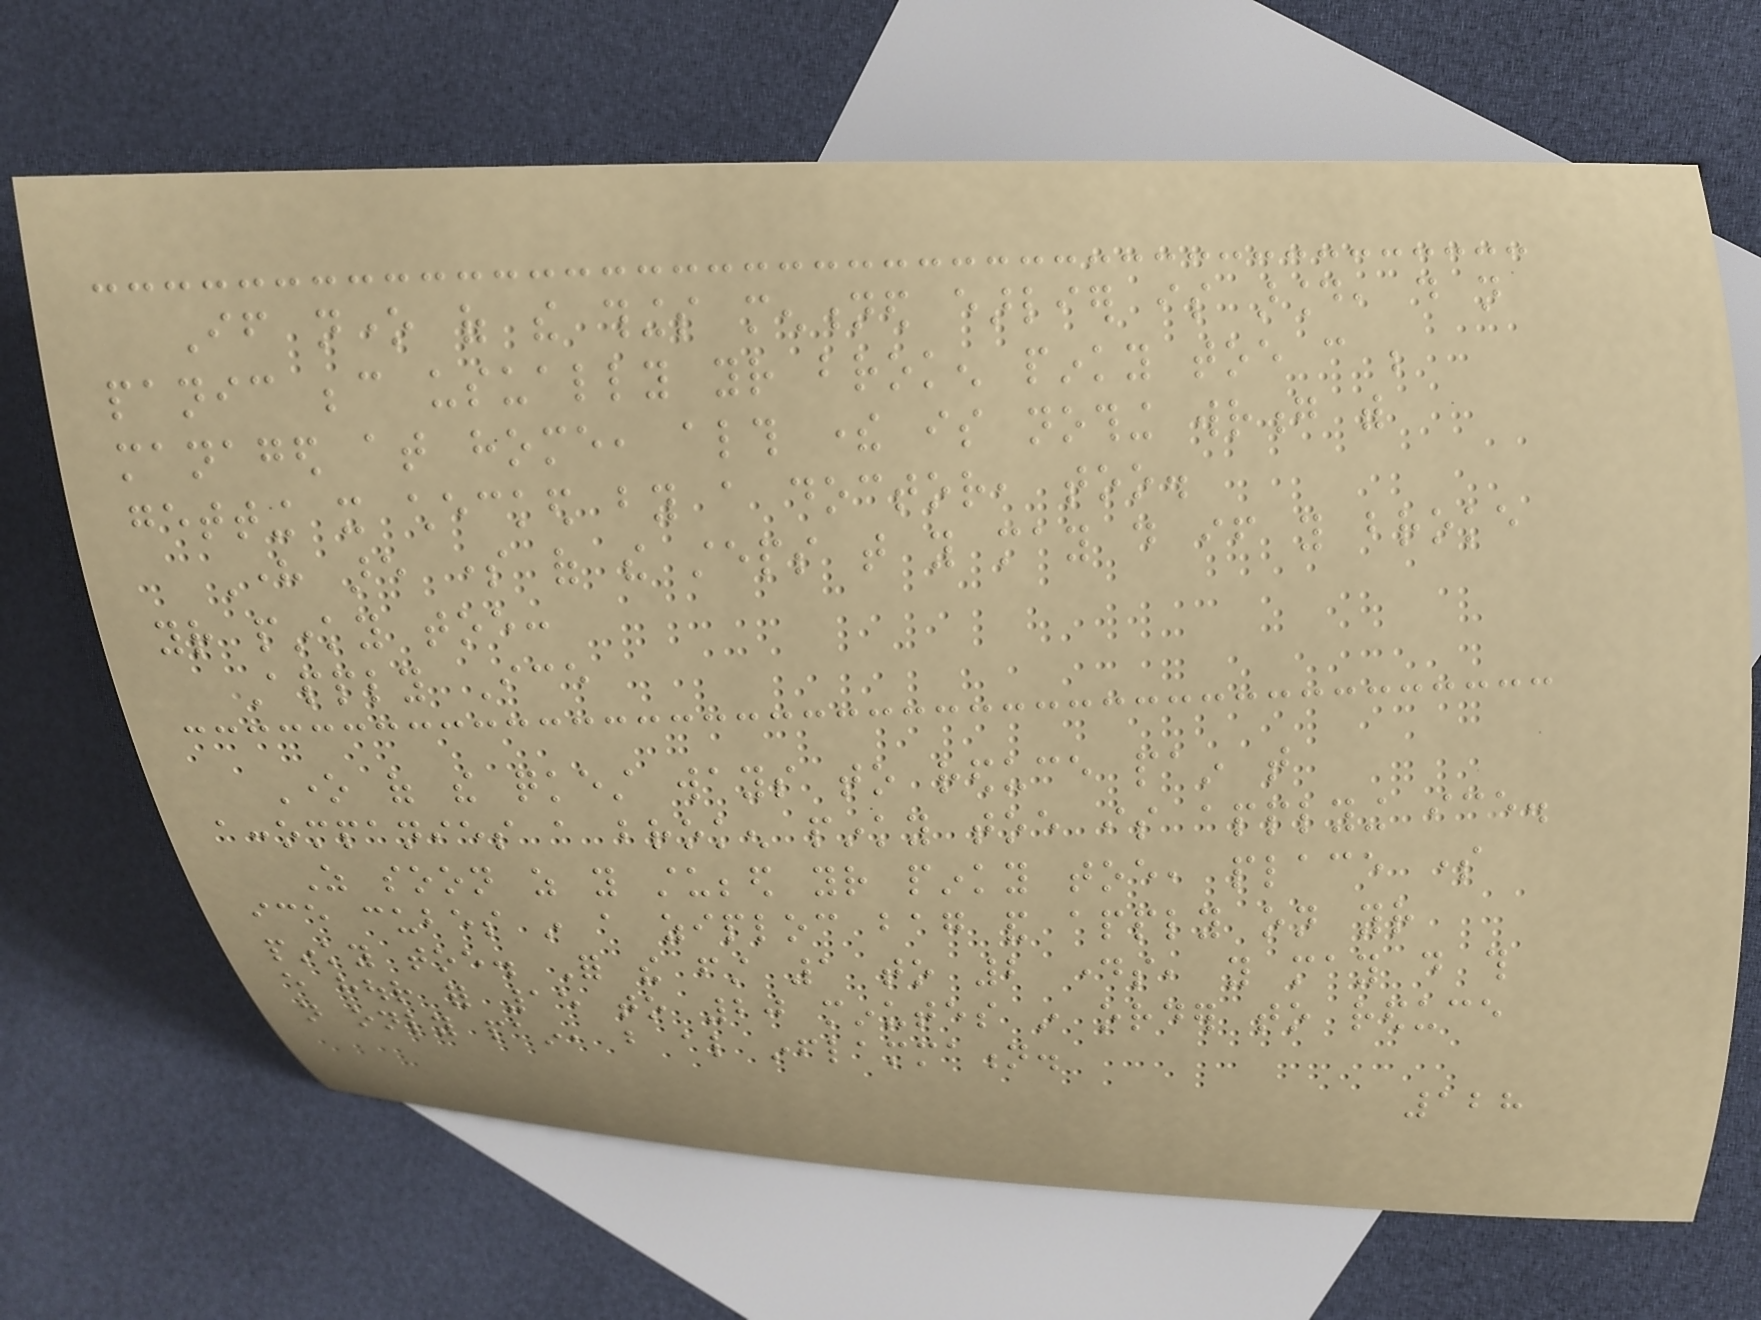If none of the things mentioned earlier is around, do not
panic because usually your broken pinky toe can be
managed at home, although there is nothing wrong with
getting it checked by a doctor, too.
Here are some of the steps that you may do if you broke
your pinky toe:
Apply Ice
One of the quickest ways to reduce pain that
accompanies a broken pinky toe is applying ice.
As soon as you stubbed your pinky toe, place some
ice cubes in a ziploc bag and apply on your
pinky toe. For the first 1 to 2 days, you may do this
every hour for 15 to 20 minutes in order to reduce
not only pain, but also inflammation.
128
